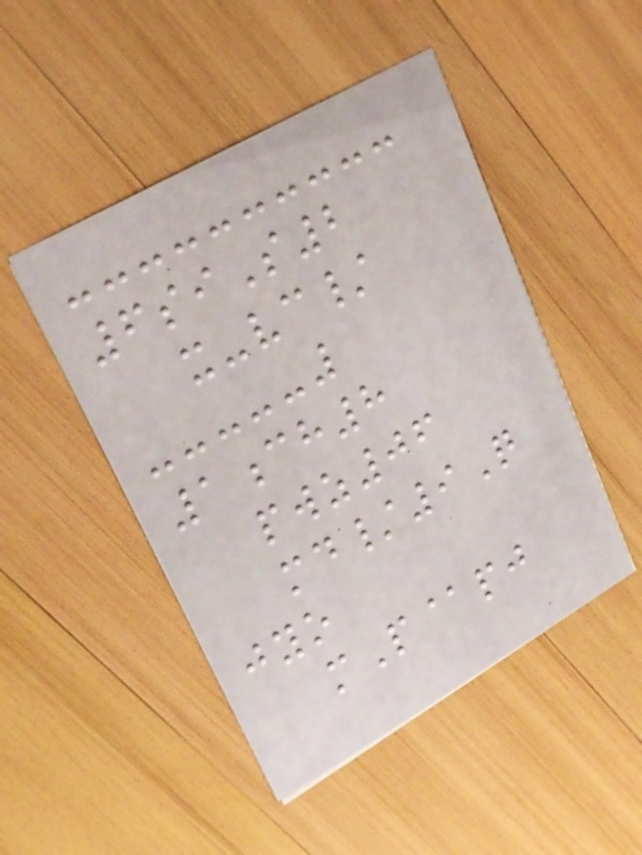6siS2
x-vc/
1ch8
pwz06
md/9Q
jyo
mP@pj
